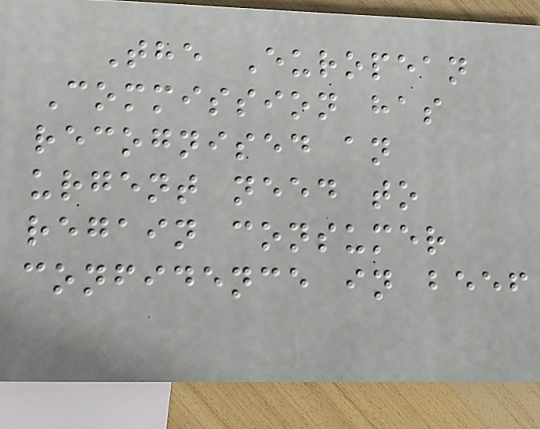The European
Commission has
recognised an
urgent need to
regain consumer
confidence in beef
